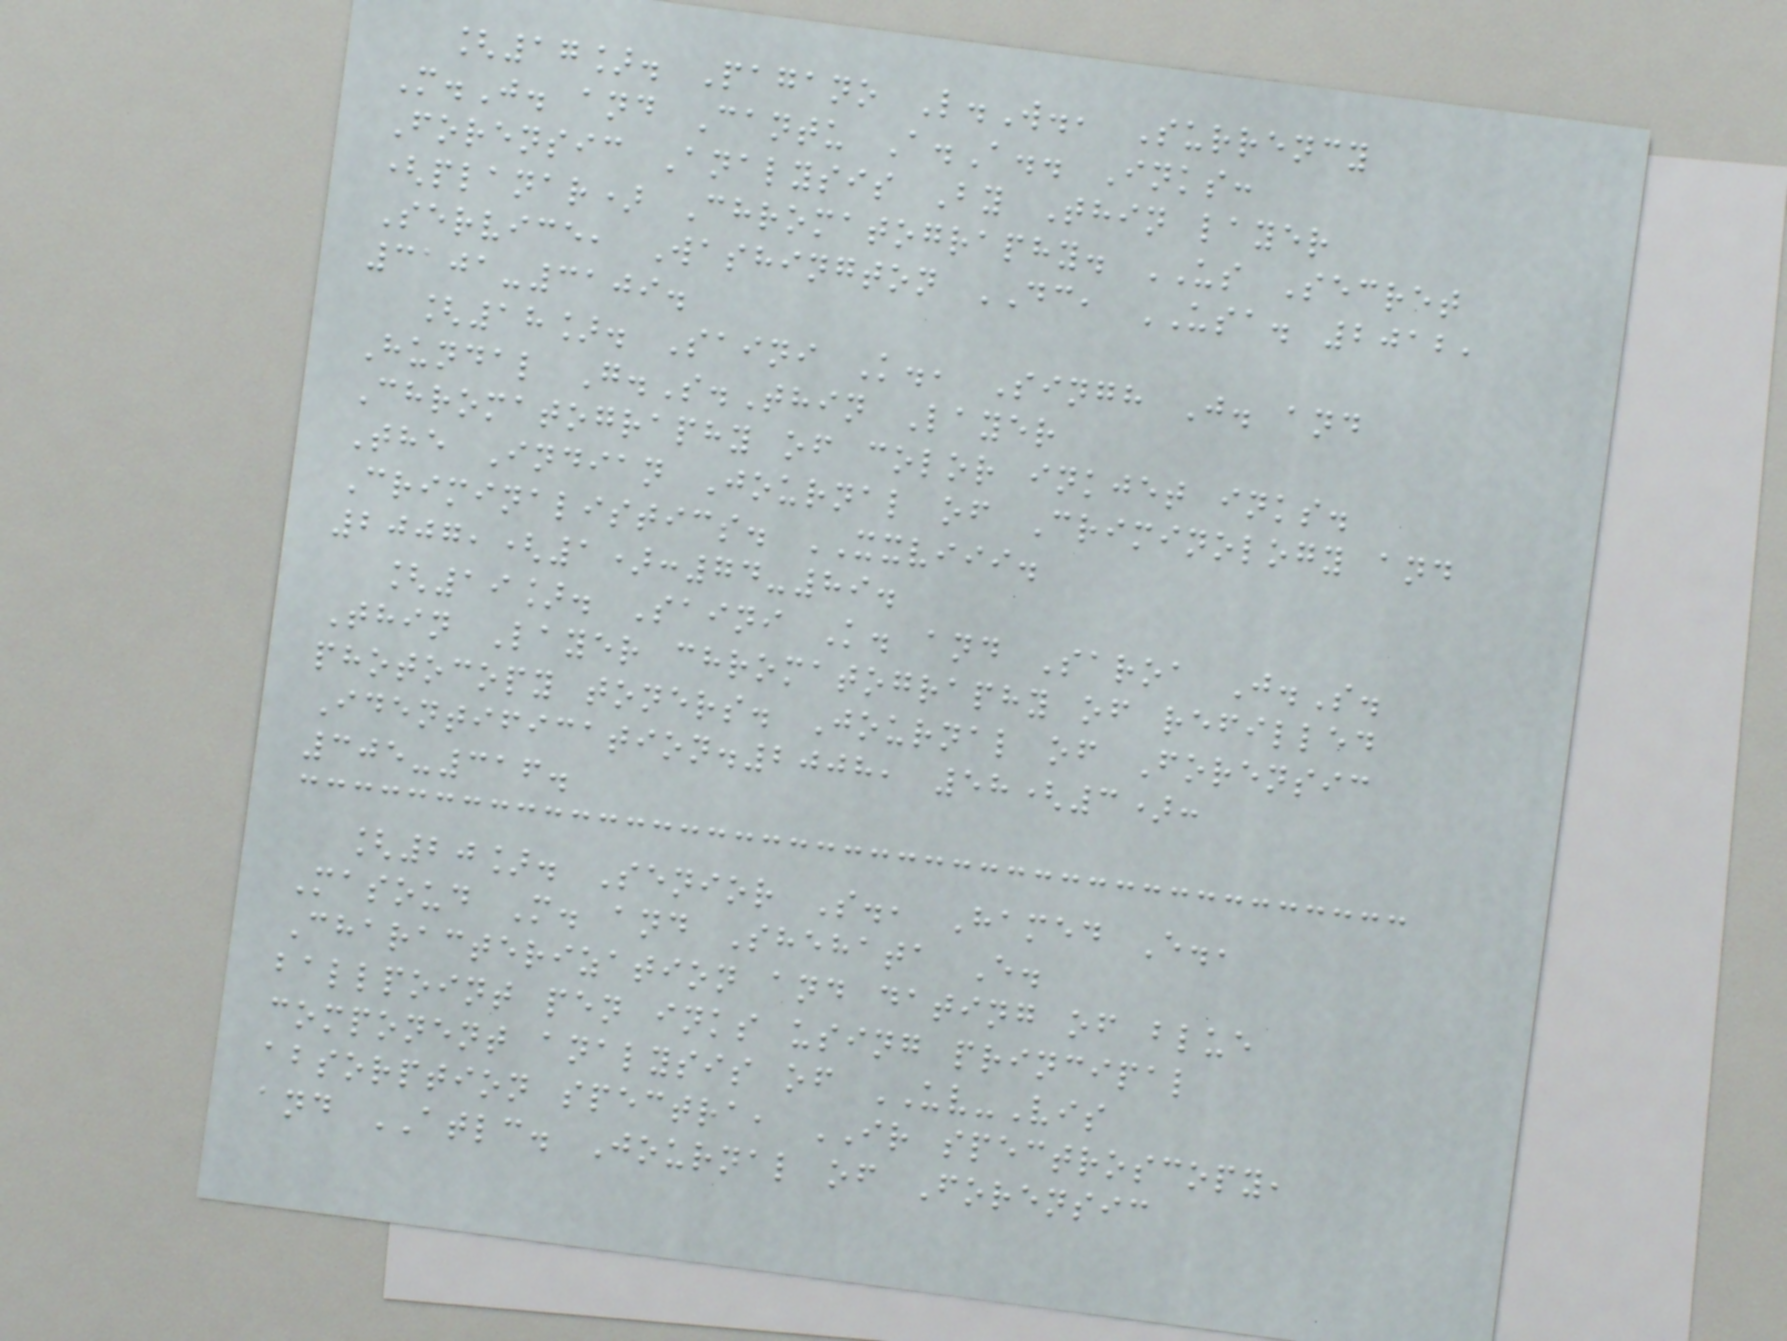[17]. Pagano L.W., Surrency
M.J. and Cantu A.A.. Inks:
Forensic Analysis By Thin layer
(planar) Chromatography. US Secret
Service, Washington DC, USA. 2012,
3101-3109.
[18]. Saini K., Singh J. and
Hundal G.S.Thin Layer
Chromatography of color inkjet inks.
The Indian Journal of Criminology and
Criminalistics. XXVIII.
2007,(1):74-89.
[19]. Saini K. and Saroa J.S.
Thin Layer chromatography of refilled
photocopy toners. Journal of Forensic
Identification.2008, 58(3):
305-316.
[20]. Senior S., Hamed E.,
Masoud M. and Shehata E.
Characterization and dating of blue
ballpoint pen inks using principal
component analysis of UV-Vis
absorption spectra, IR spectroscopy,
and ATLC. Journal of Forensic
